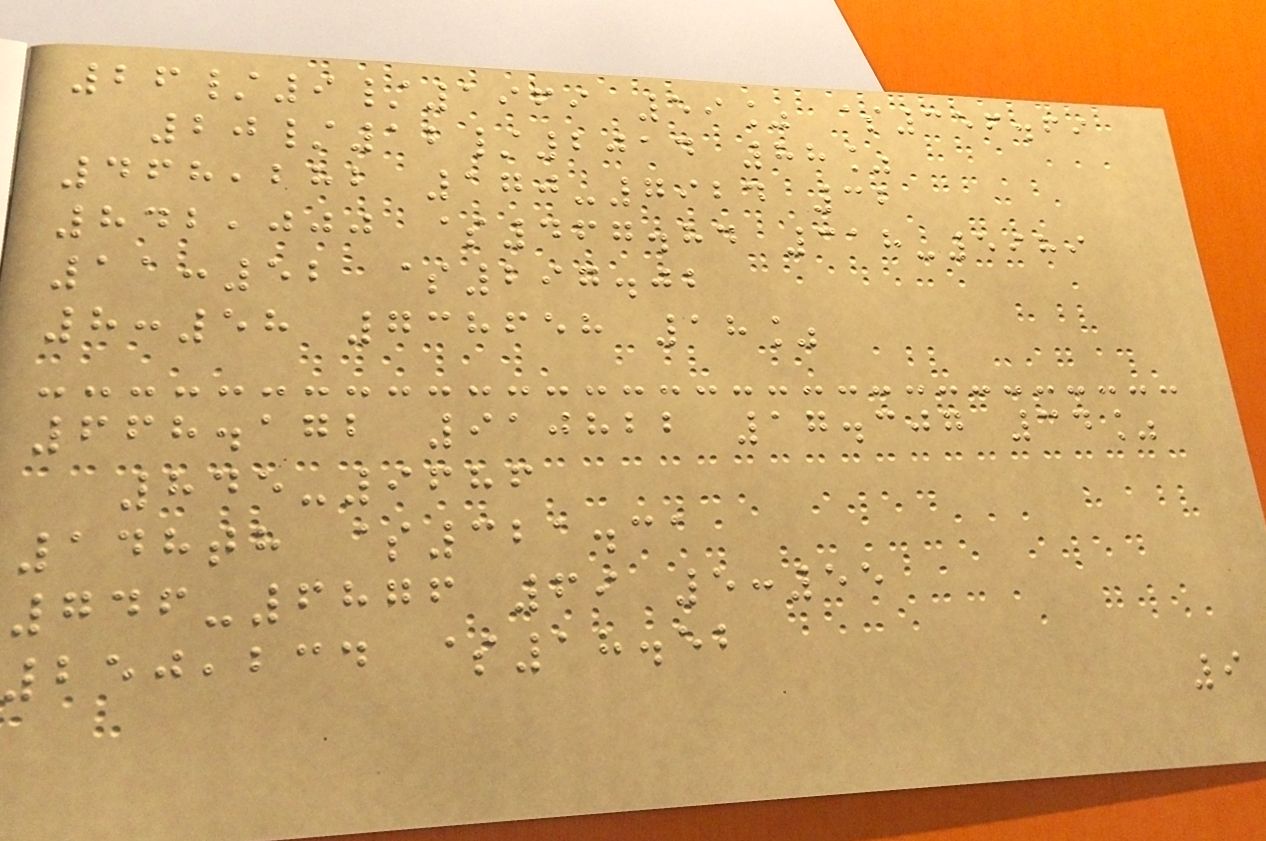26/9/1969 59% $356.69
20/12/2014 88%
468,282 170-7924 32
842,000 $467.84 318-5989
11:52 $297.02
8:58 738658 18%
668.172 910822 17.307 34%
845-9686
148th $321.31
746-6876 69 5:55
250,234 $18.52
9
